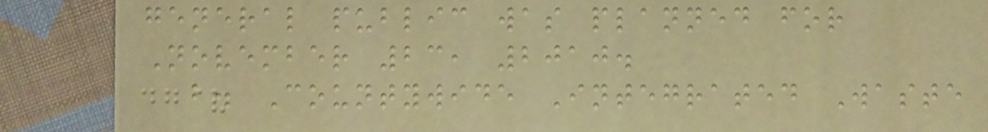general public was planned for
November 23, 2010.
b. Countywide Integrated Waste
